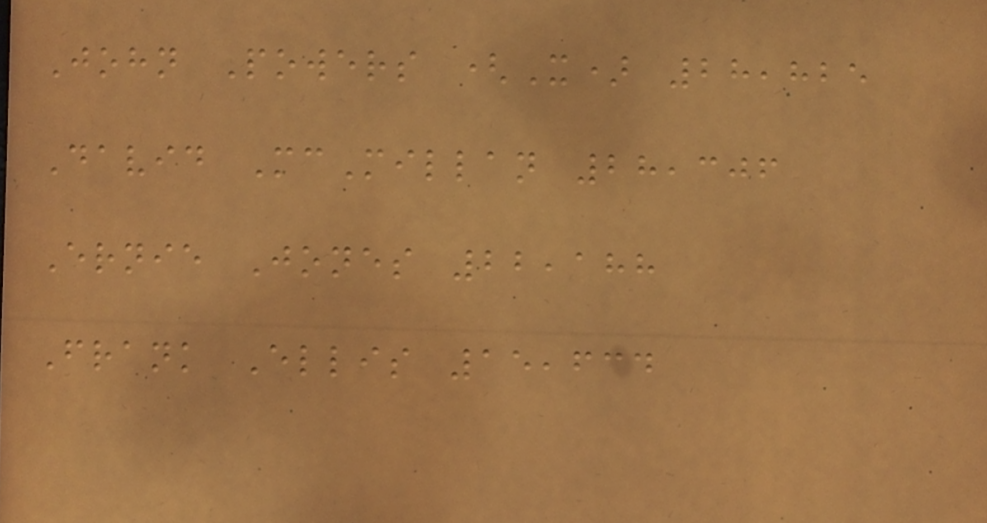John Powers (X) 28,825
David McMillan 28,306
Ernie Jones 22,188
Frank Ellis 15,634
